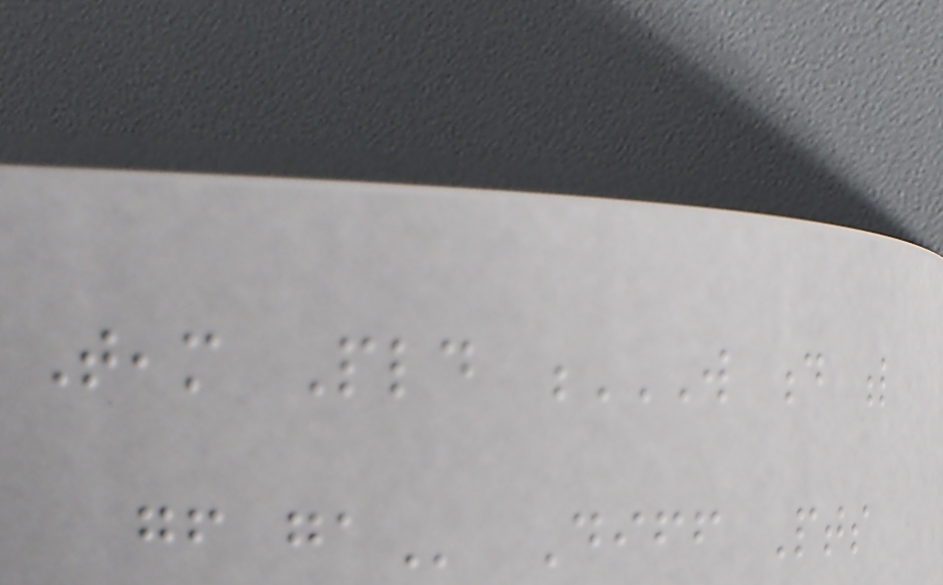Team Pld W D L
GF GA Diff Pts
